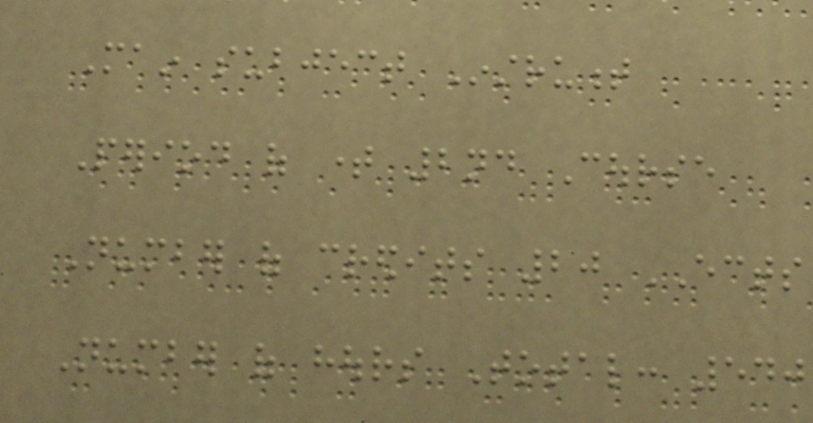Main subject Instrument
Period of time 2nd Course
Number of credits 20 ECTS
Number of hours Total: 540
